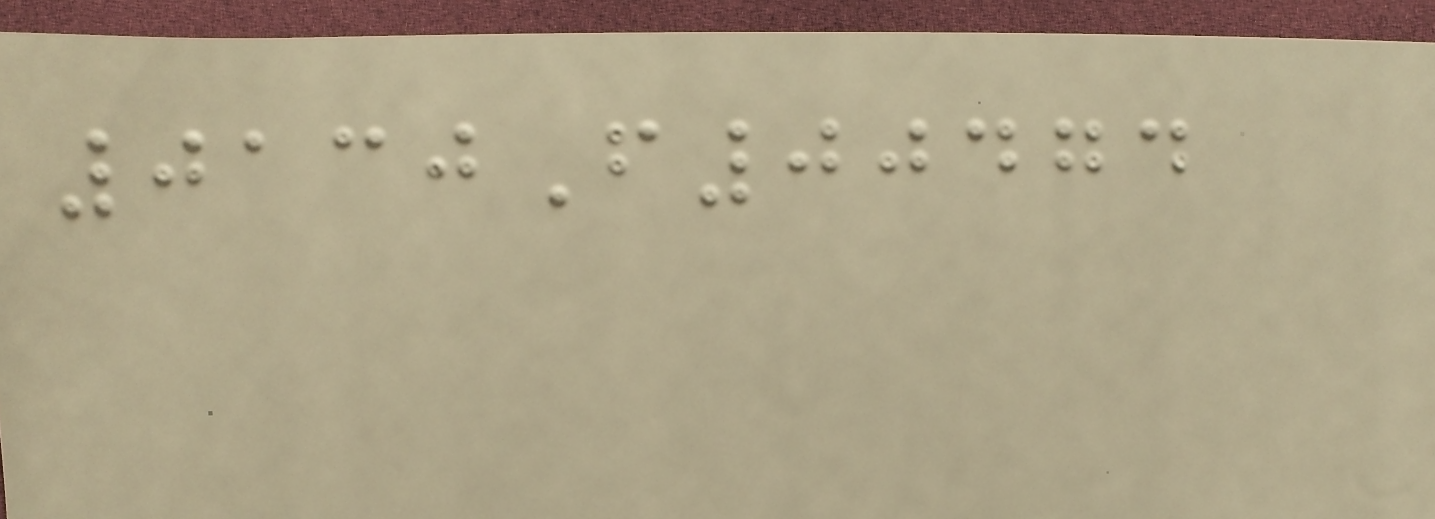0130F00474
